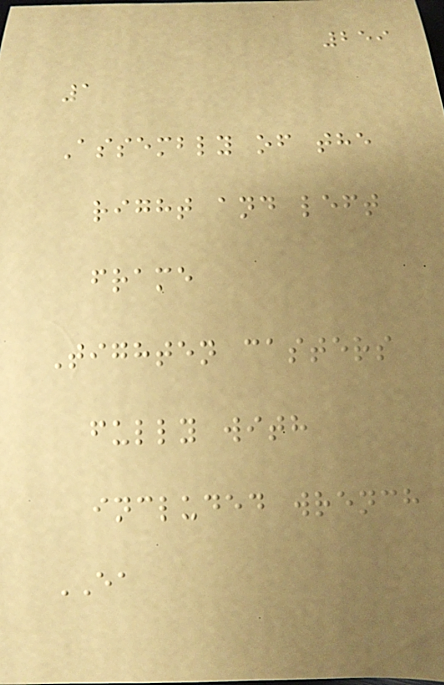259
1
Assembly of the
right and left
frame
Tighten casters
fully with
included wrench
EA
